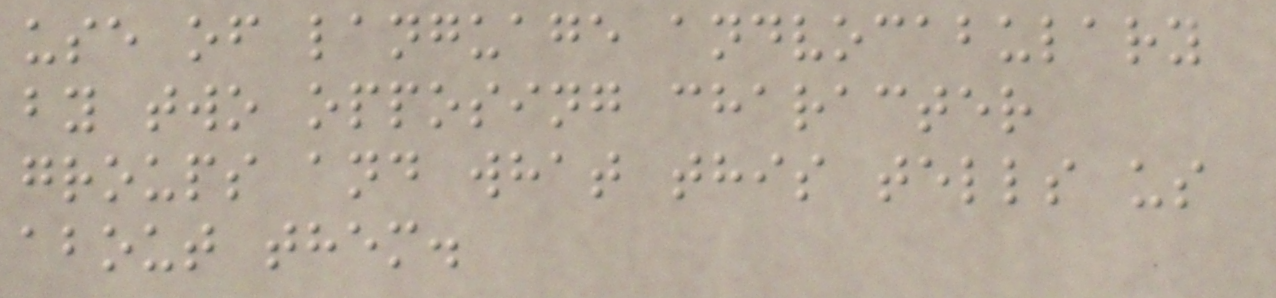use of language andvocabulary
by two opposing character
groups and what this tells us
about them.
